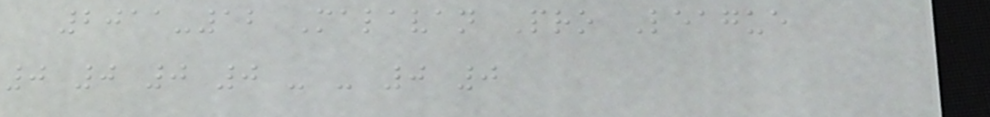2011-12 Malavan Pro League
0 0 0 0 - - 0 0
